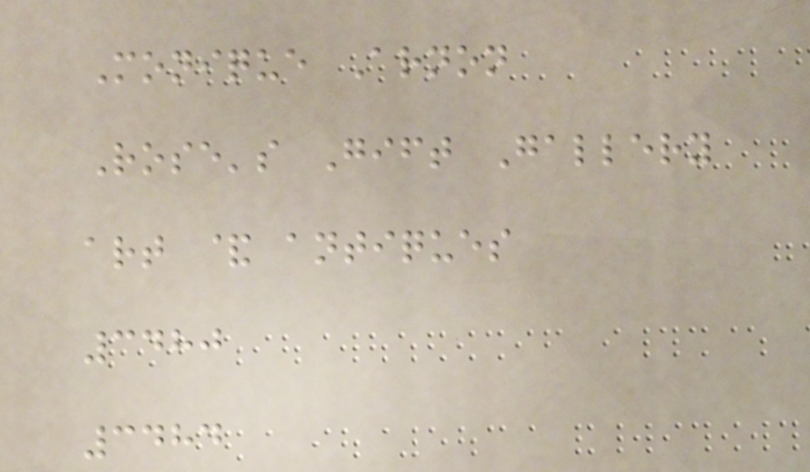Monique Arnon
Rose's Gift Gallery
art & antiques
3480
3484
